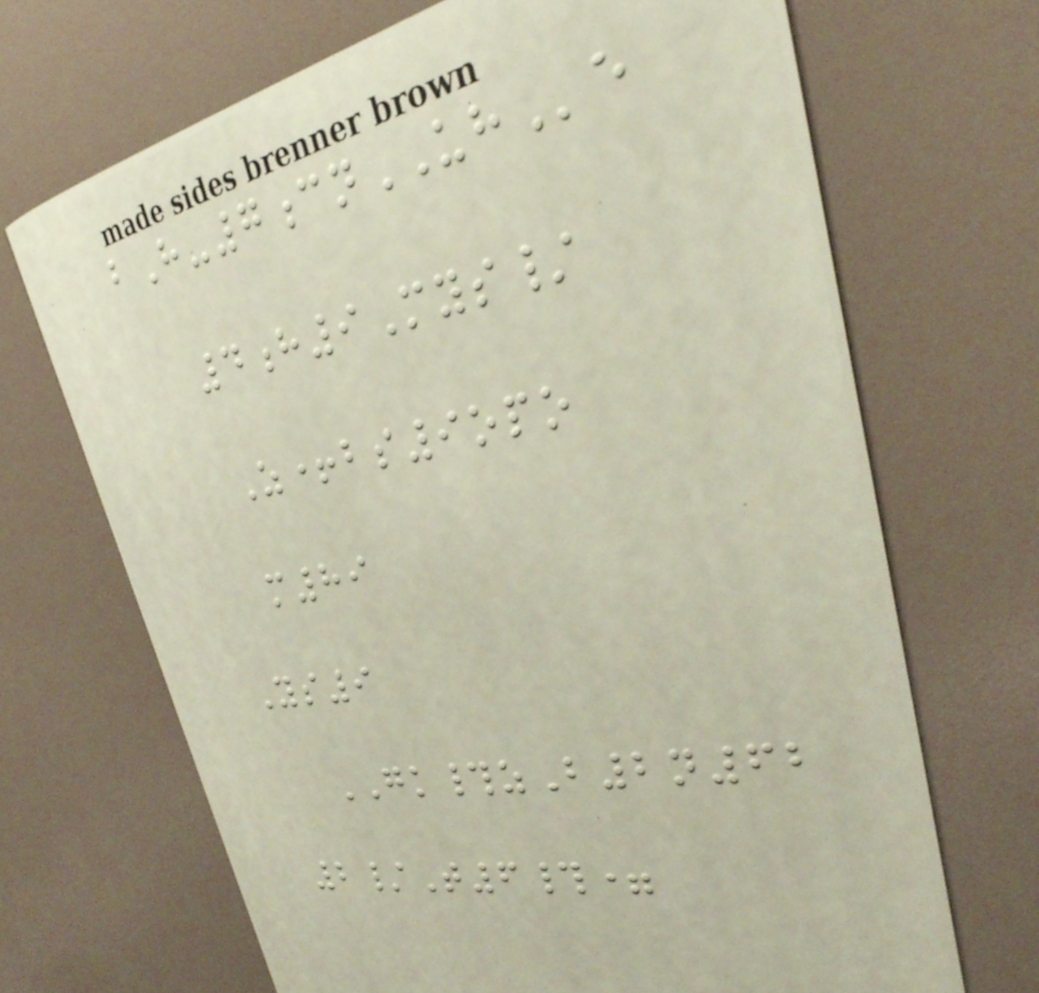bH-7cnUHe
4h9Mys/
Z+bs9opo
m89
Ys9
GK#zB2n62
2/T6#=
